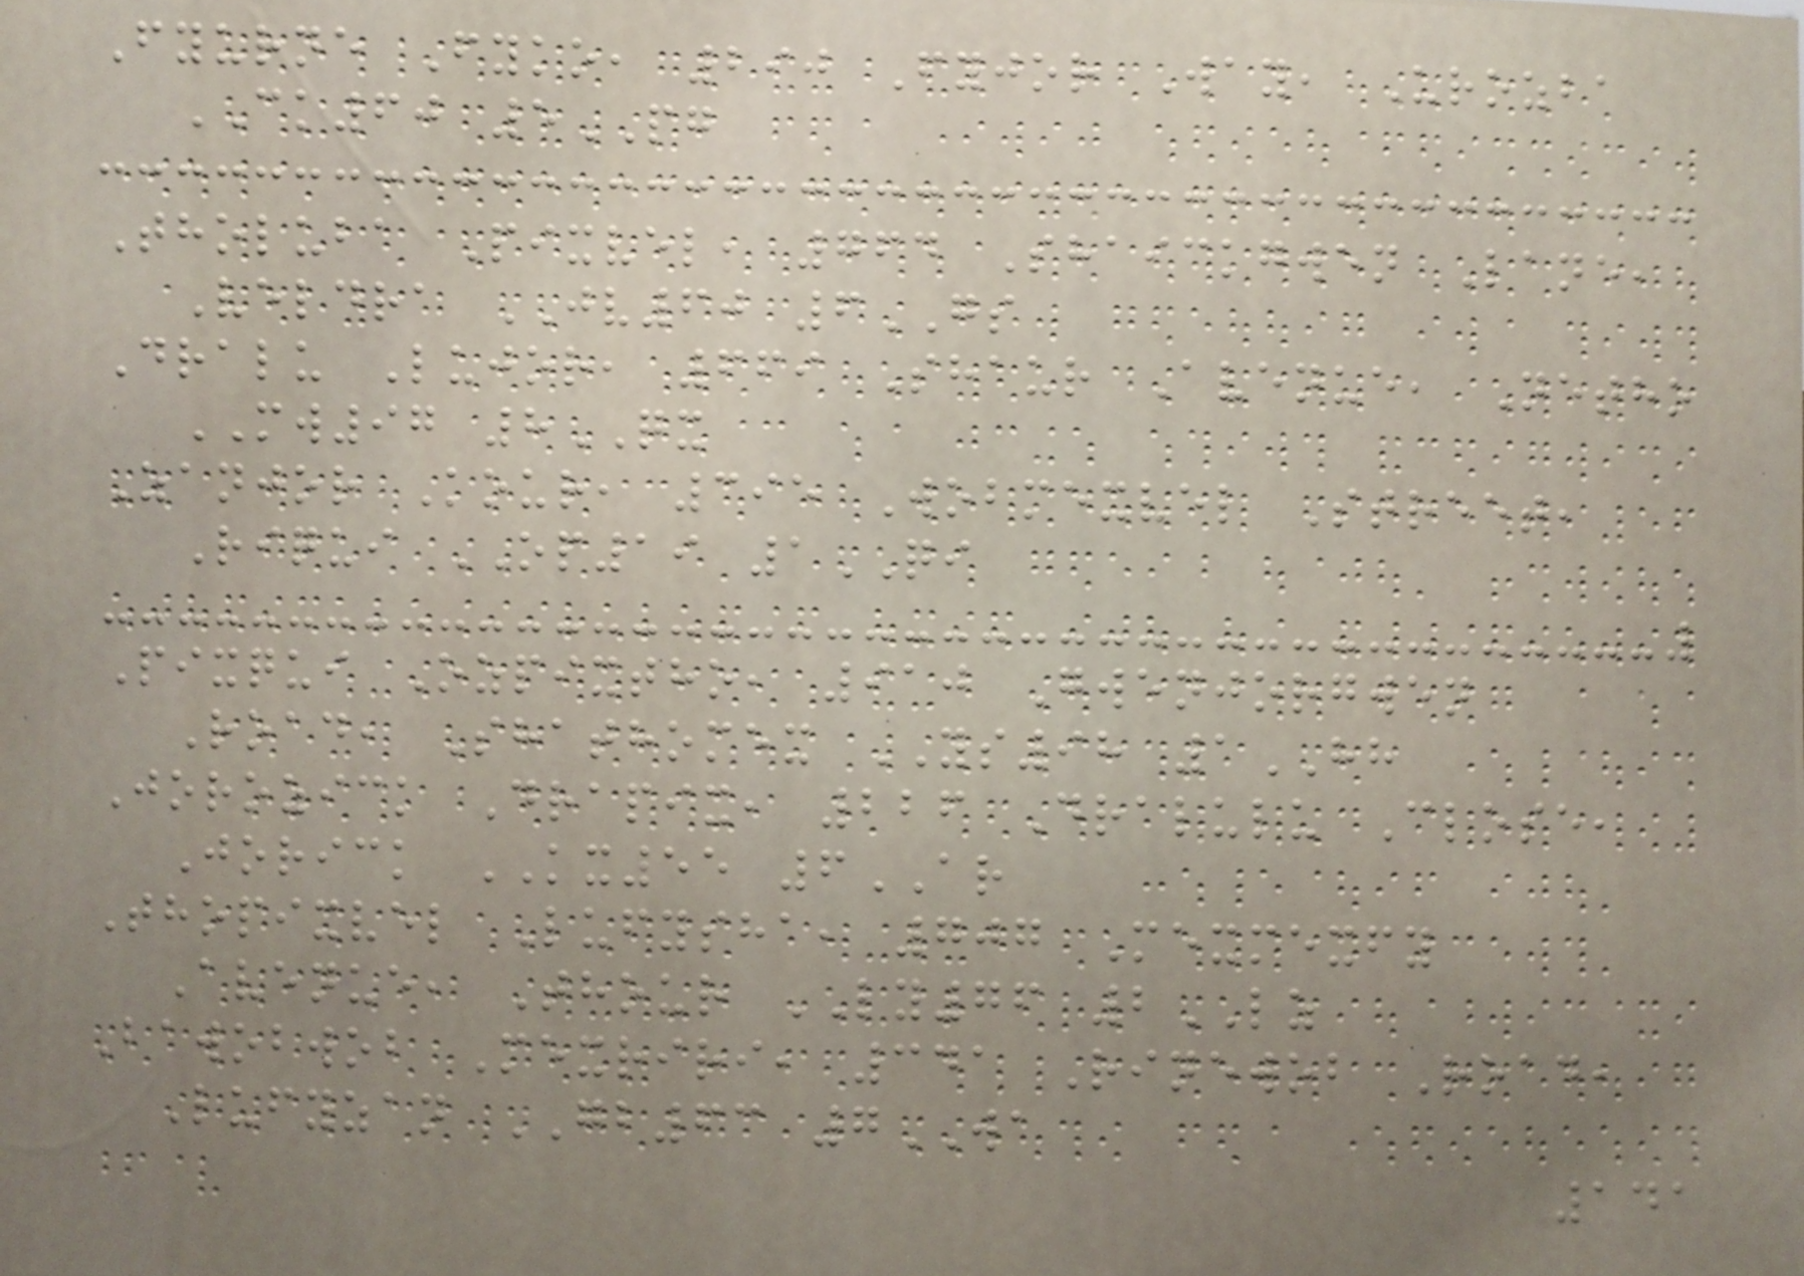Fyurne Fyko, 290 Fyjor Way, Urozba
CK60 5PG
Tholuba Pixvel, 764 Shaickgwen Lane,
Veldra JV60 6GS
Dralu Lujor, 669 Shaur Avenue, Netho
MW97 8QX
Zanjor Kour, 395 Wobmexvel Street,
Riqui OP19 1QI
Pixqui Ozpixtho, 910 Gwenjorgwen
Road, Shathomex YS98 1HH
Jorozick Drapix, 226 Dralulu Close,
Jorick KX55 6AR
Thopixvel Lufysha, 707 Mexmexfy
Avenue, Thour LY76 2LZ
Bawobwob Mexriri, 341 Rinewob Road,
Lufyzan GB63 7WA
141
